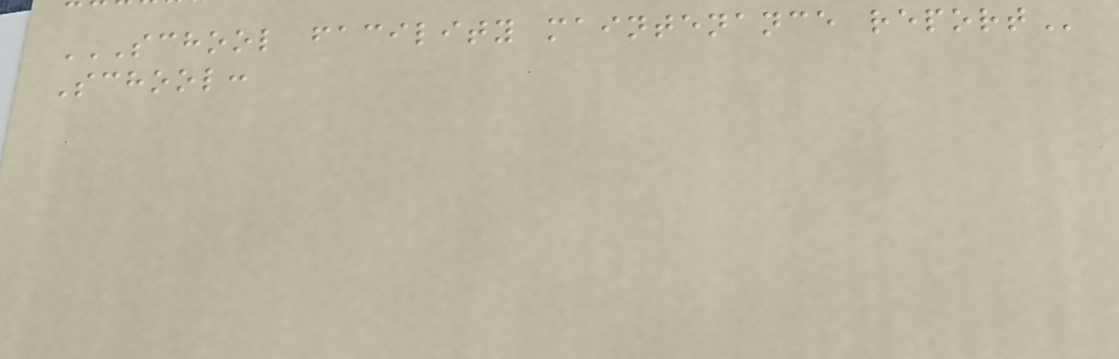SCHOOL FACILITY MAINTENANCE REPORT
School:
